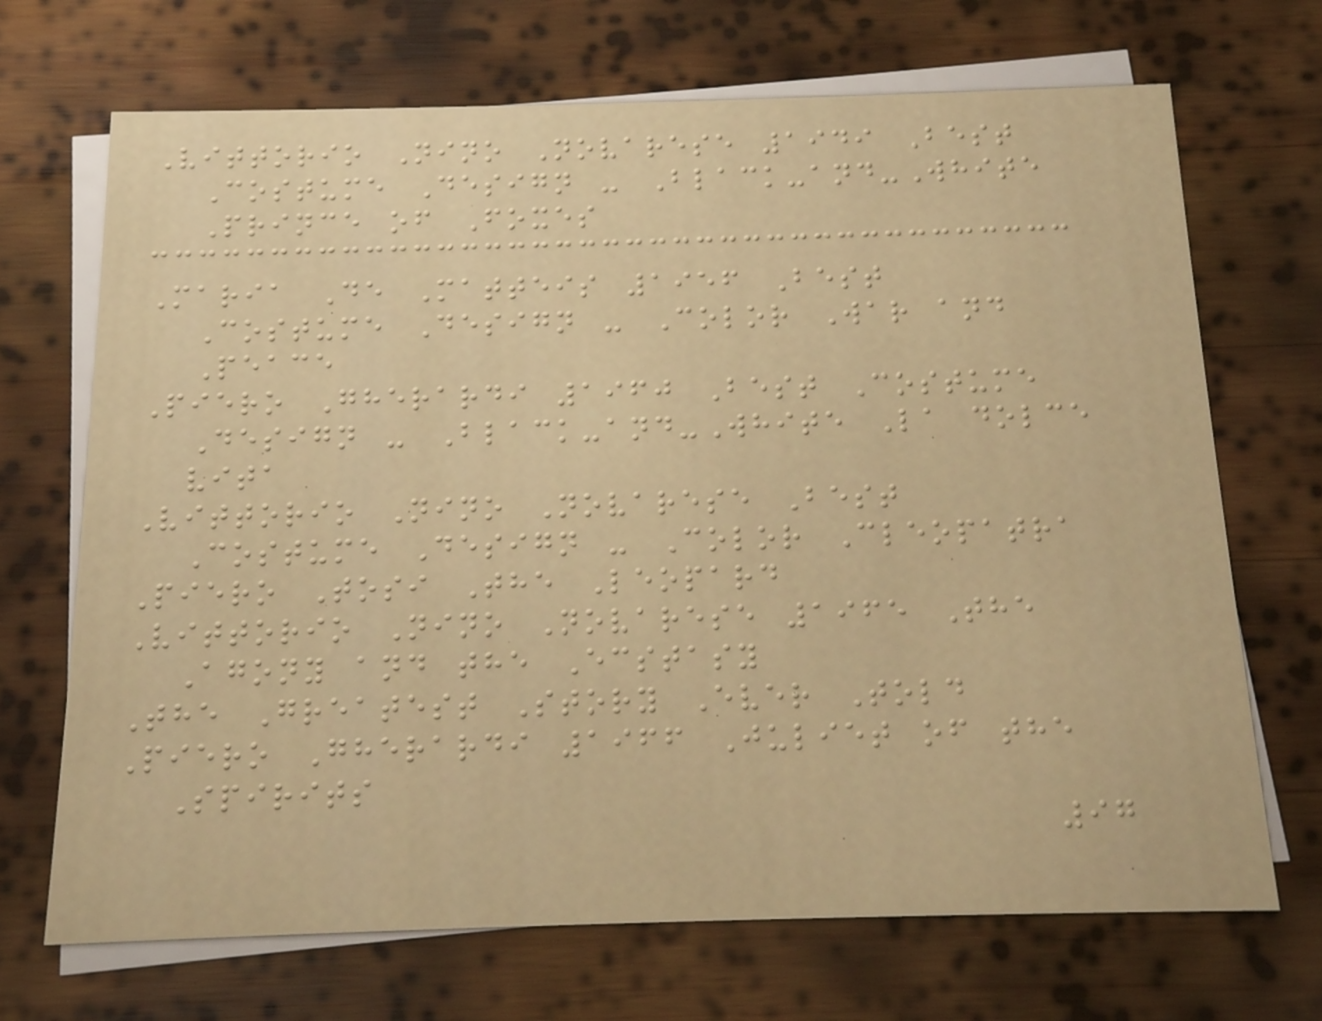Vittorio Nino Novarese 1949 Best
Costume Design - Black-and-White
Prince of Foxes
Maria De Matteis 1956 Best
Costume Design - Color War and
Peace
Piero Gherardi 1960 Best Costume
Design - Black-and-White La dolce
vita
Vittorio Nino Novarese Best
Costume Design - Color Cleopatra
Piero Tosi The Leopard
Vittorio Nino Novarese 1965 The
Agony and the Ecstasy
The Greatest Story Ever Told
Piero Gherardi 1966 Juliet of the
Spirits
97
